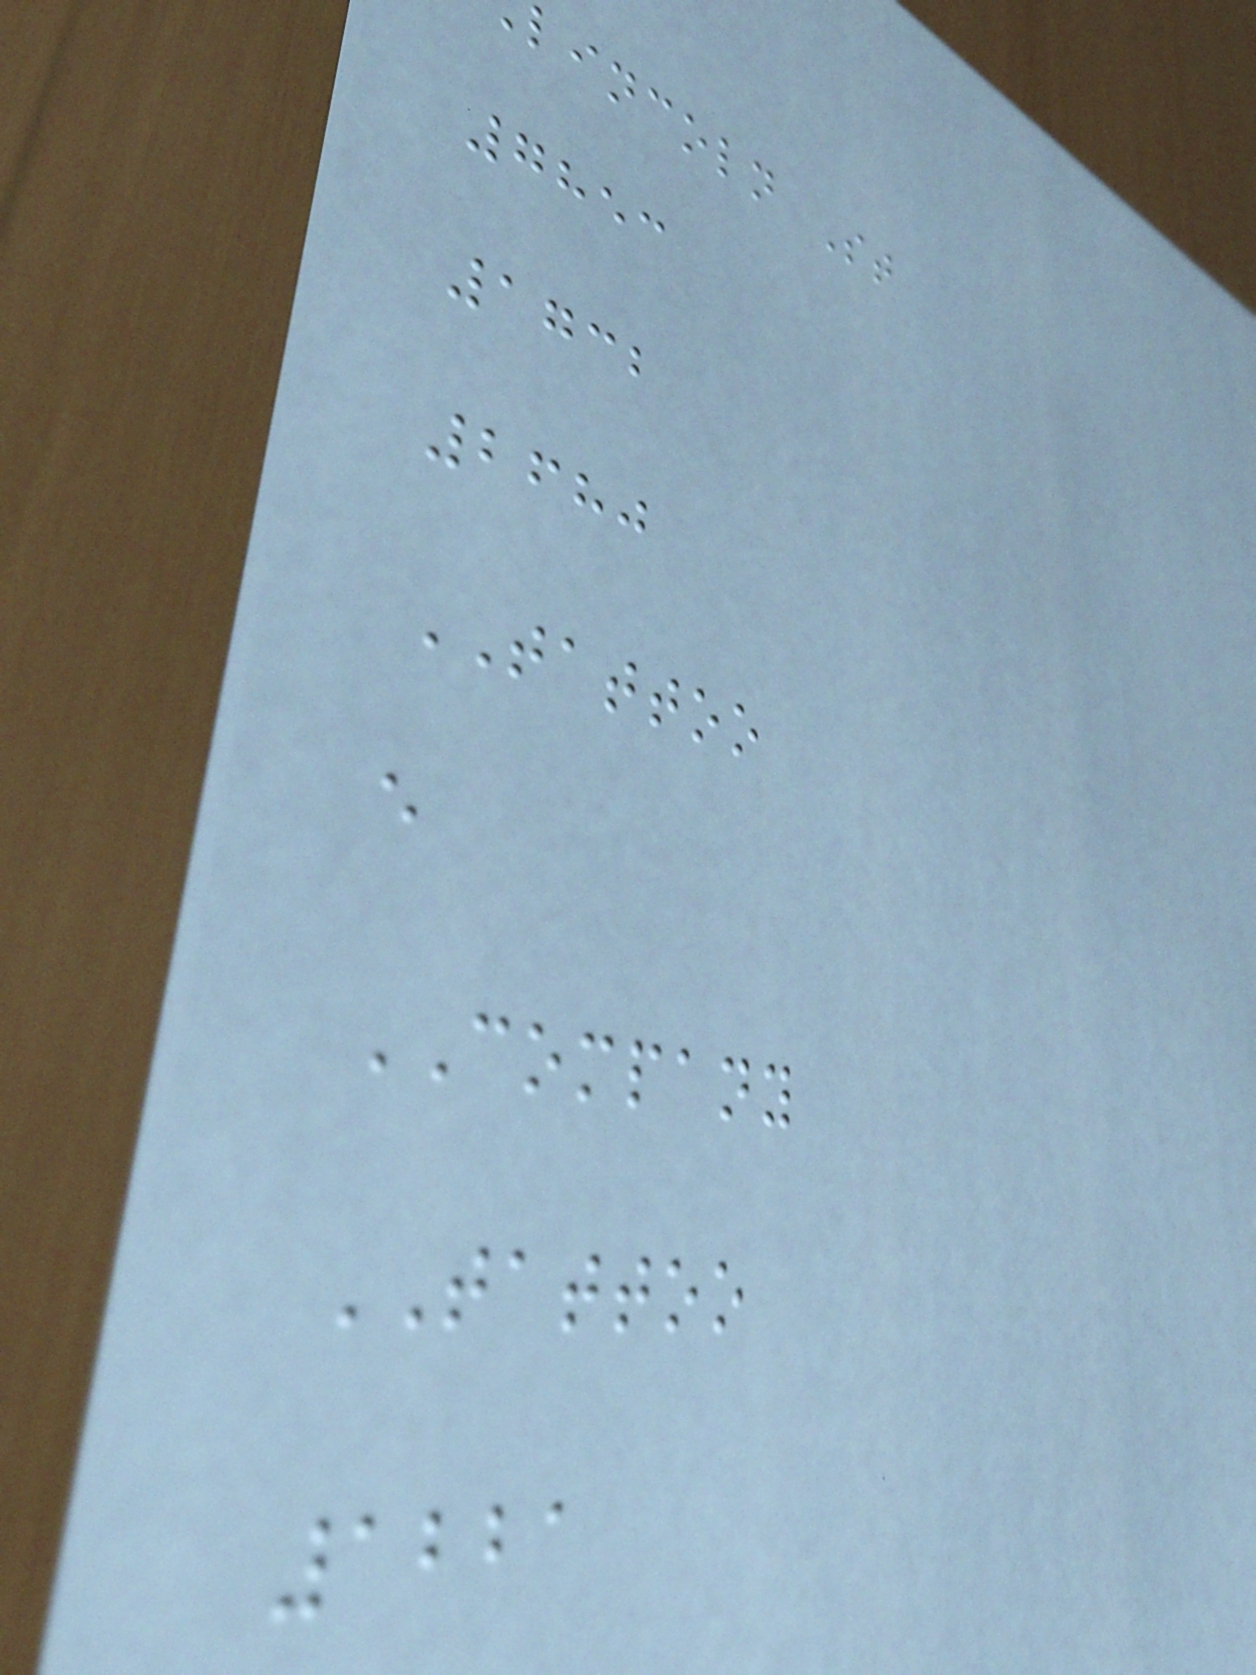lincoln St
7853
1732
2680
TATTOO
e
COMPANY
TATTOO
1221
